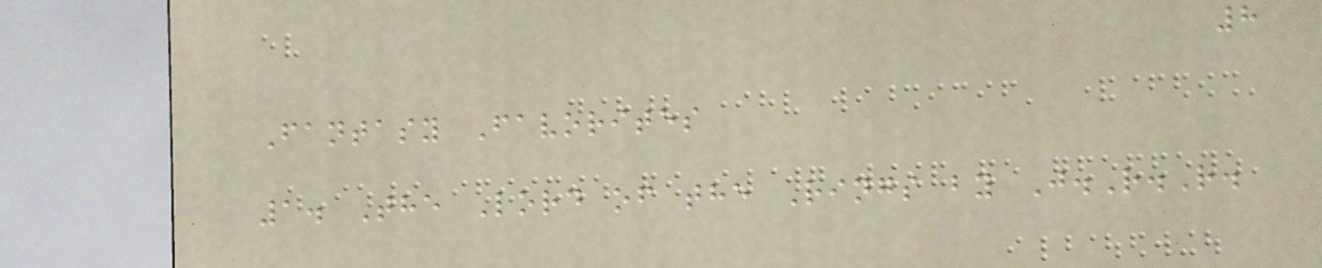8
Fantasy Favorites
1. The Lord of the Rings by J.R.R.
